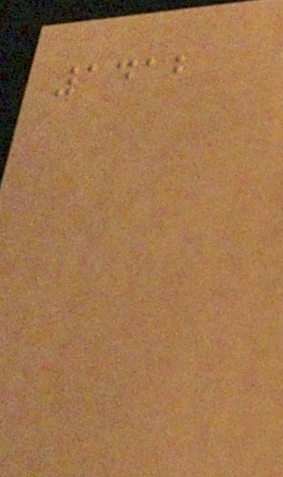1412
